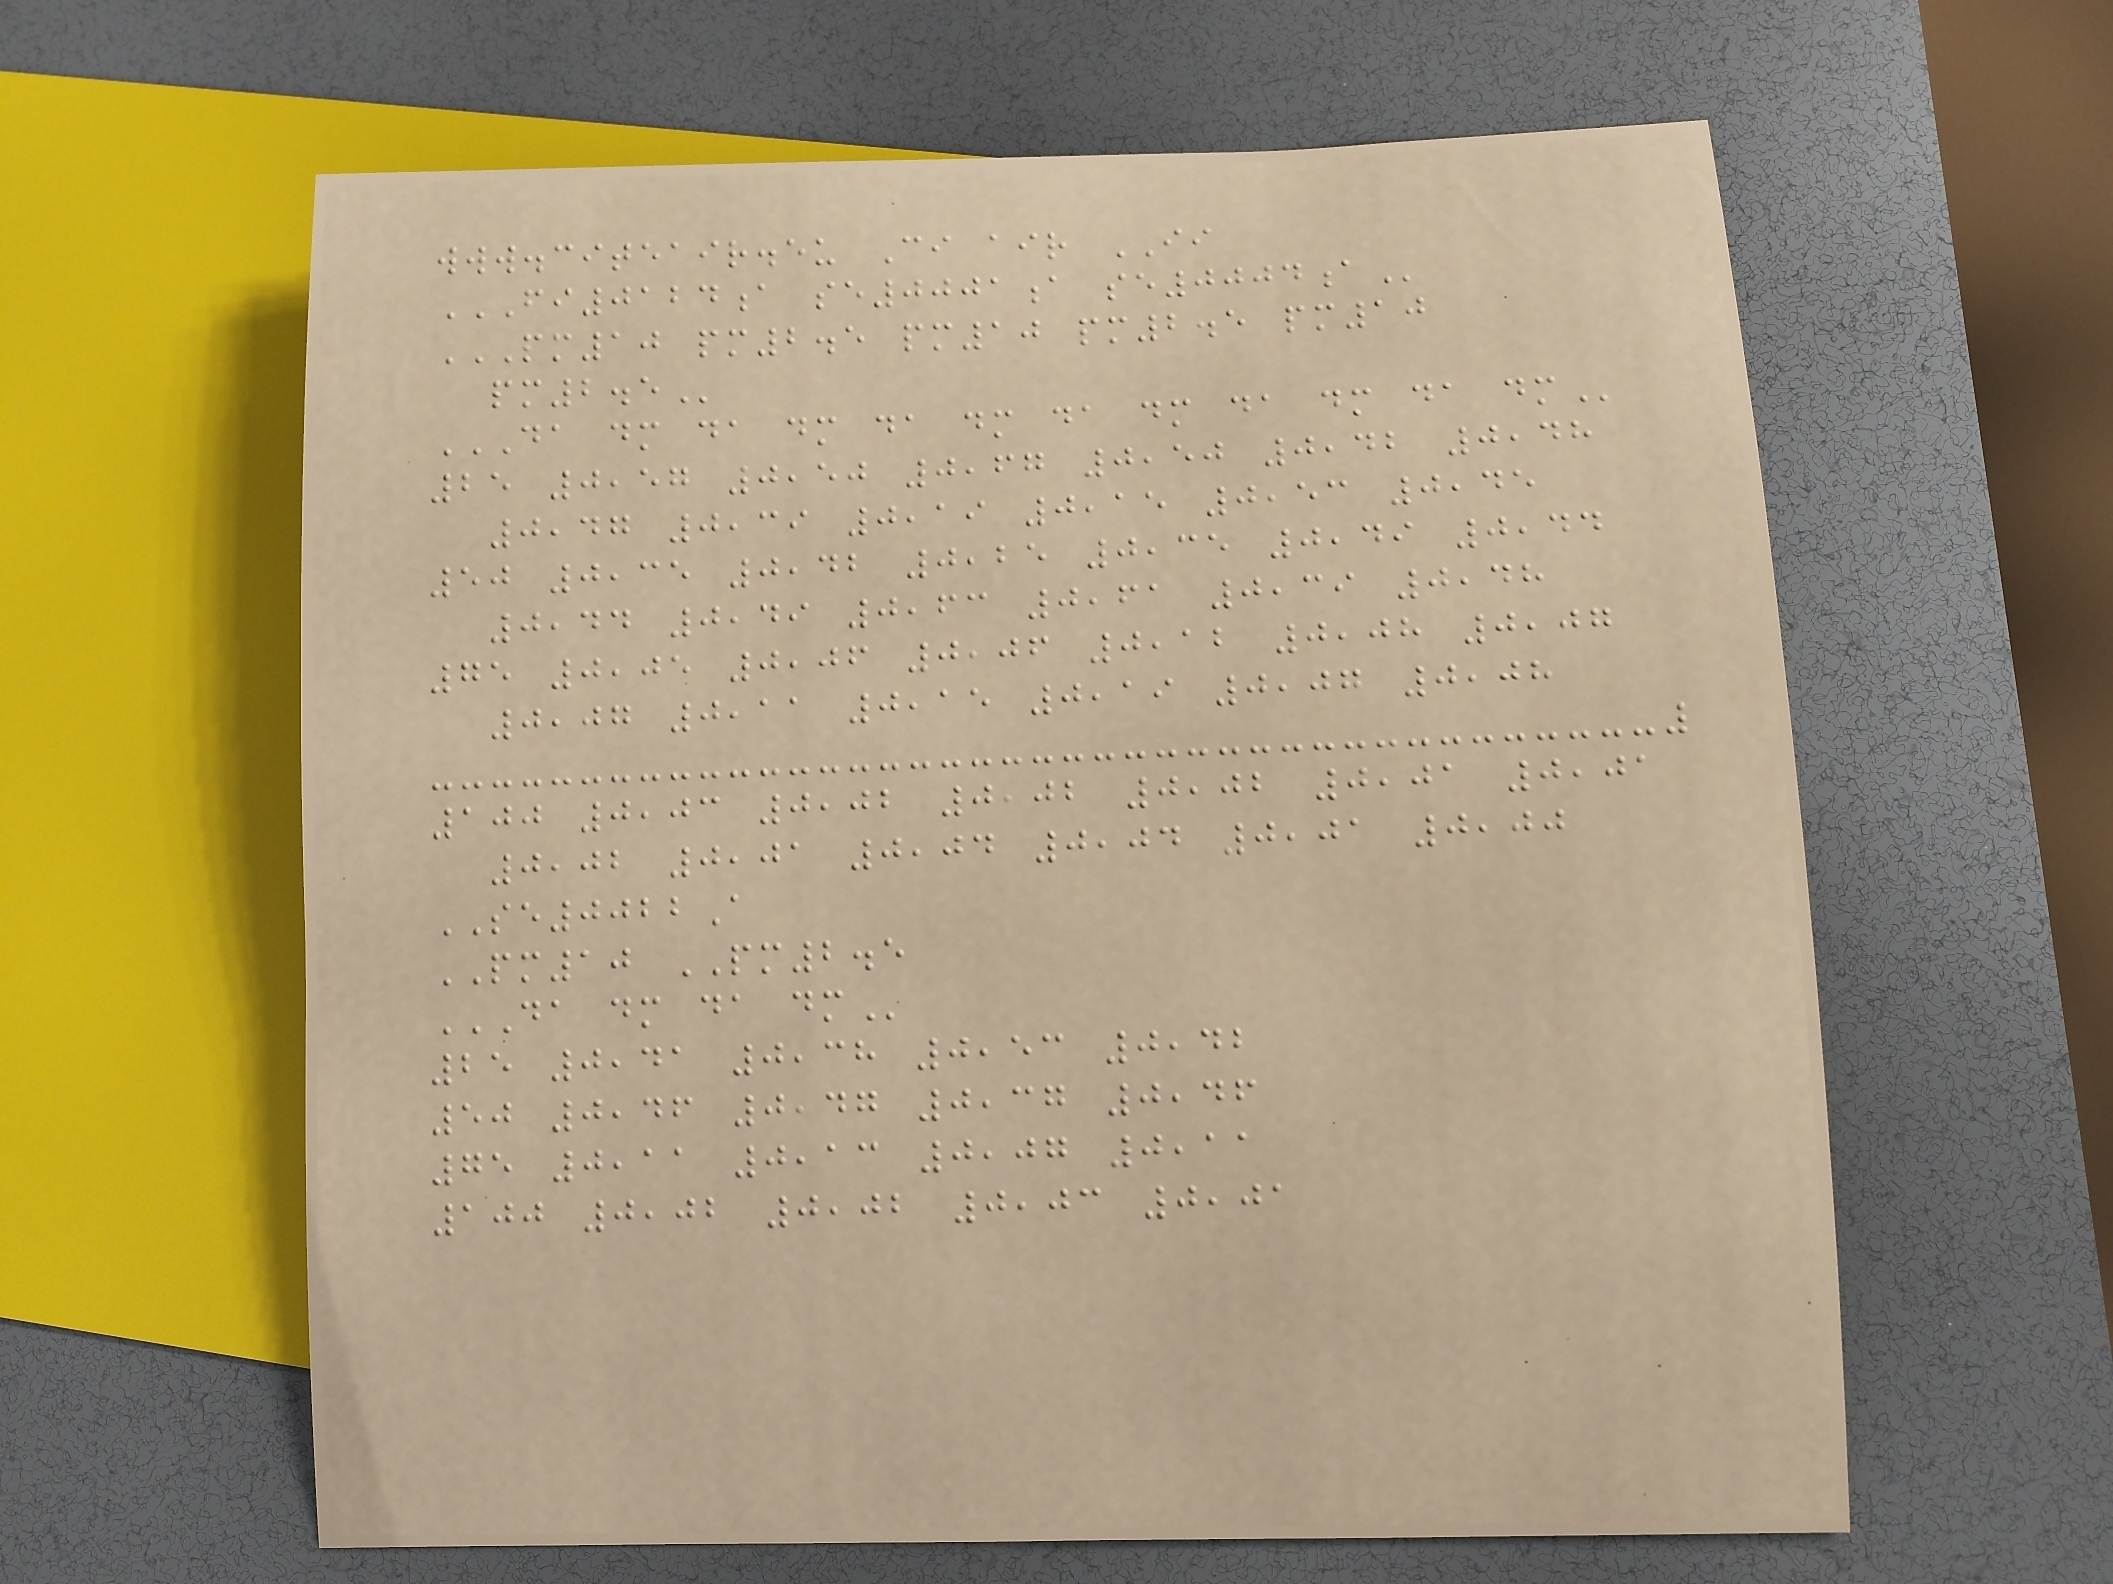www.citeair.eu Ci air II
FI0124A SE0001A SE0004A
PM10 PM2.5 PM10 PM2.5 PM10
PM2.5
DA DM DA DM DA DM DA DM DA DM DA DM
25 0,57 0,50 0,67 0,50 0,42 0,48
0,47 0,39 0,19 0,15 0,53 0,45
50 0,35 0,42 0,25 0,35 0,49 0,44
0,44 0,49 0,63 0,61 0,39 0,48
75 0,05 0,06 0,06 0,12 0,08 0,07
0,07 0,11 0,15 0,19 0,07 0,08
100 0,03 0,02 0,02 0,02 0,01 0,01
0,02 0,01 0,04 0,04 0,01 0,00
SE0022A
PM10 PM2.5
DA DM DA DM
25 0,41 0,38 0,53 0,42
50 0,46 0,47 0,37 0,46
75 0,11 0,13 0,07 0,11
100 0,02 0,02 0,03 0,01
